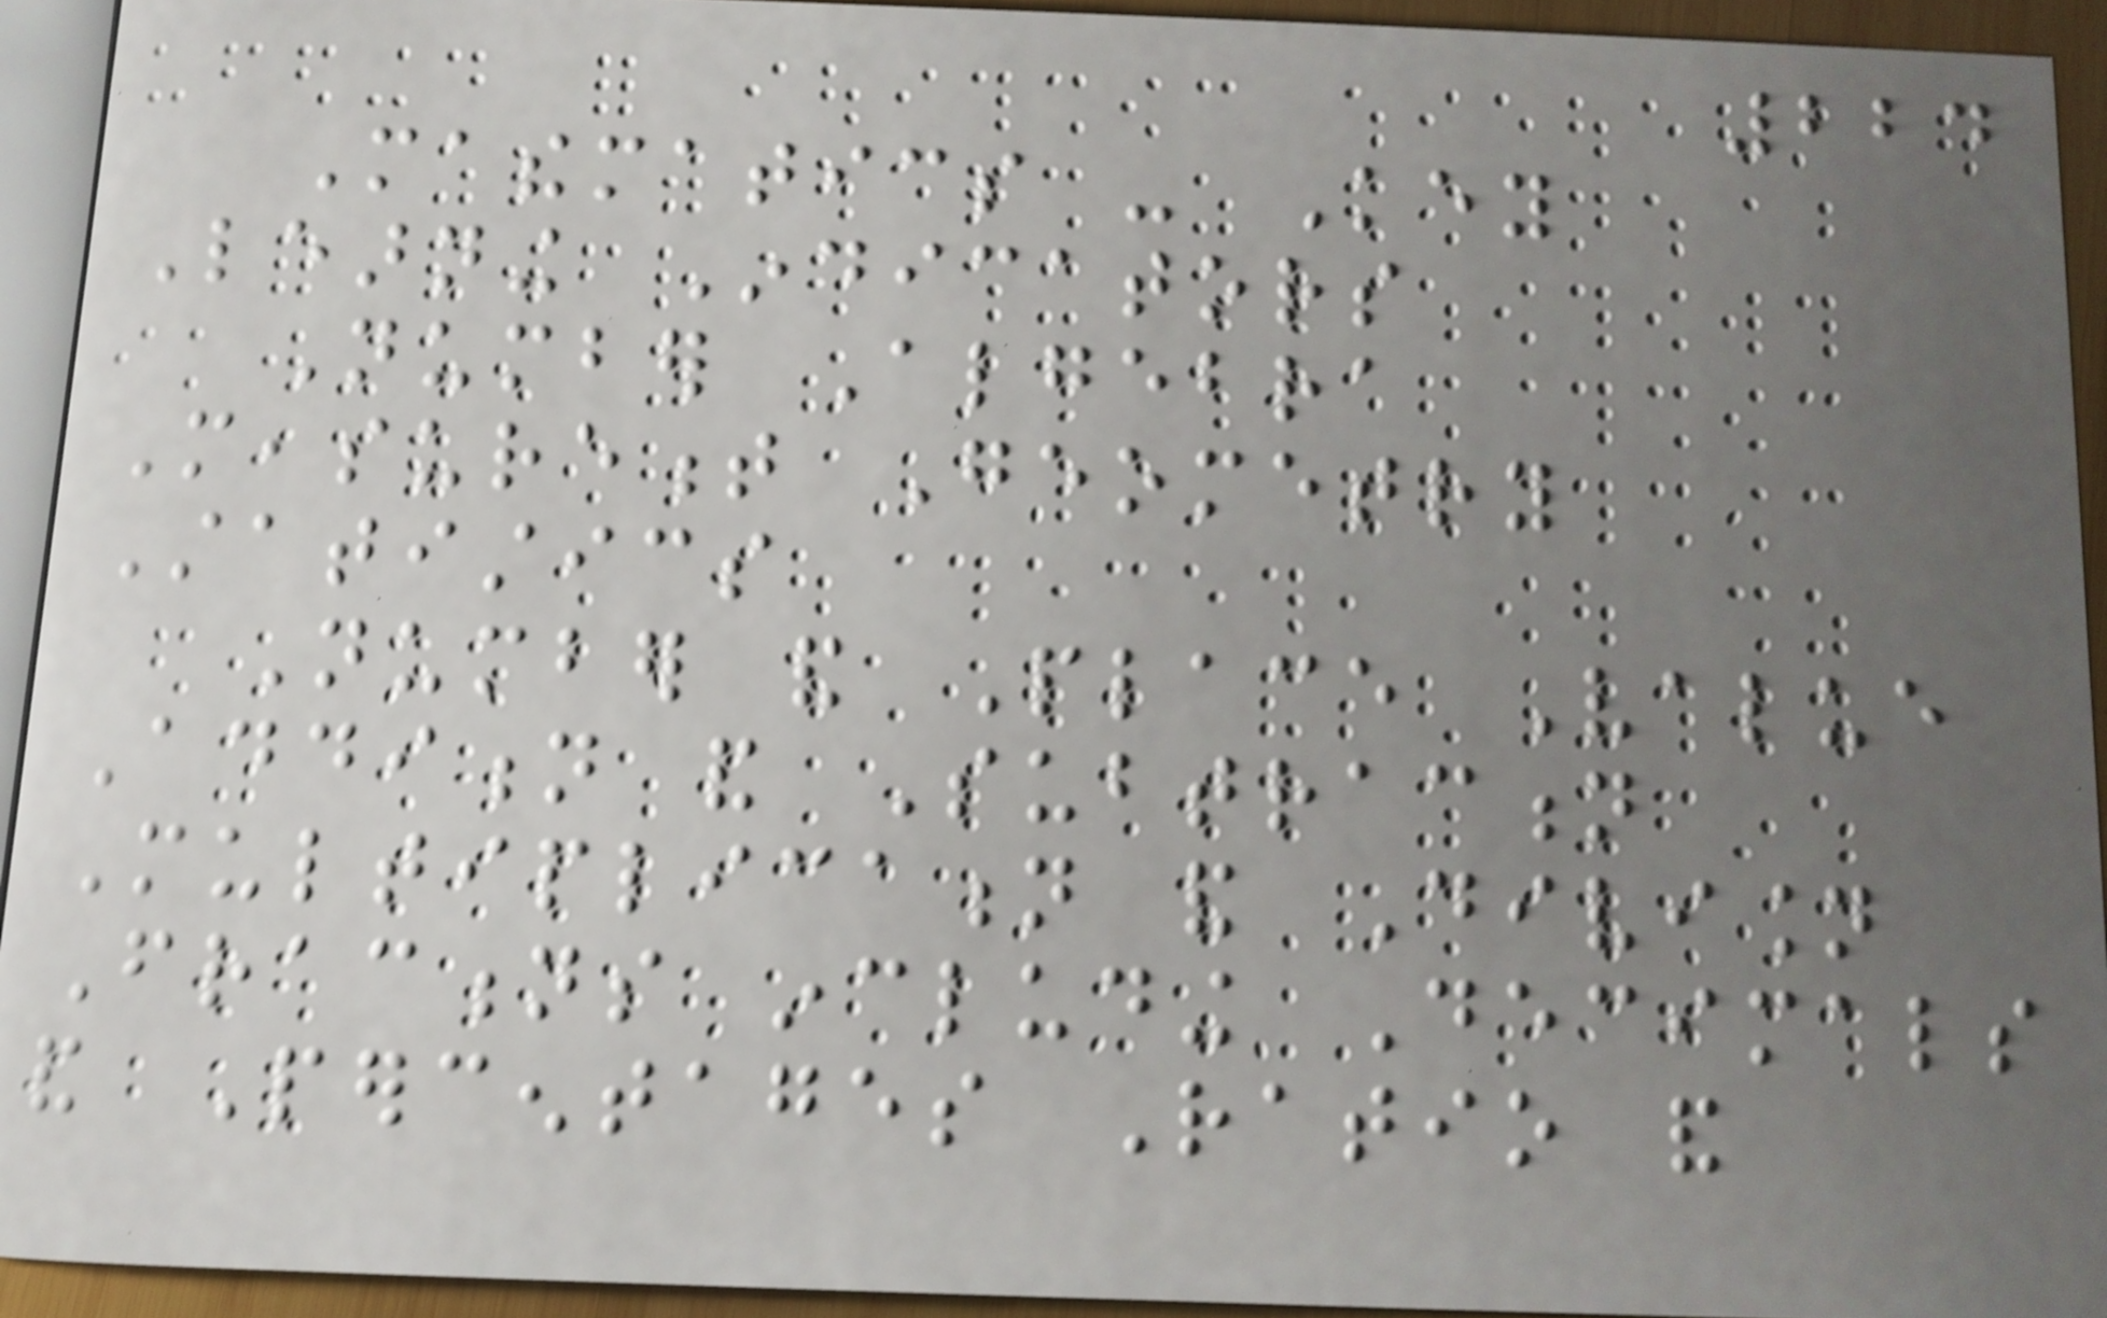224
Mathematics - Key
Learning Indicators
Number Algebra
Measurement Geometry
Statistics
Number and Place Value
Addition and Subtraction
Multiplication and Division
Fractions including Decimals
and Percentages Ratio and
